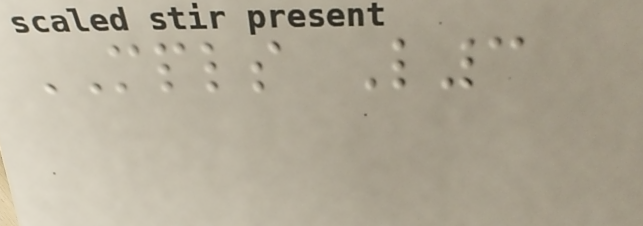MPLS L3
